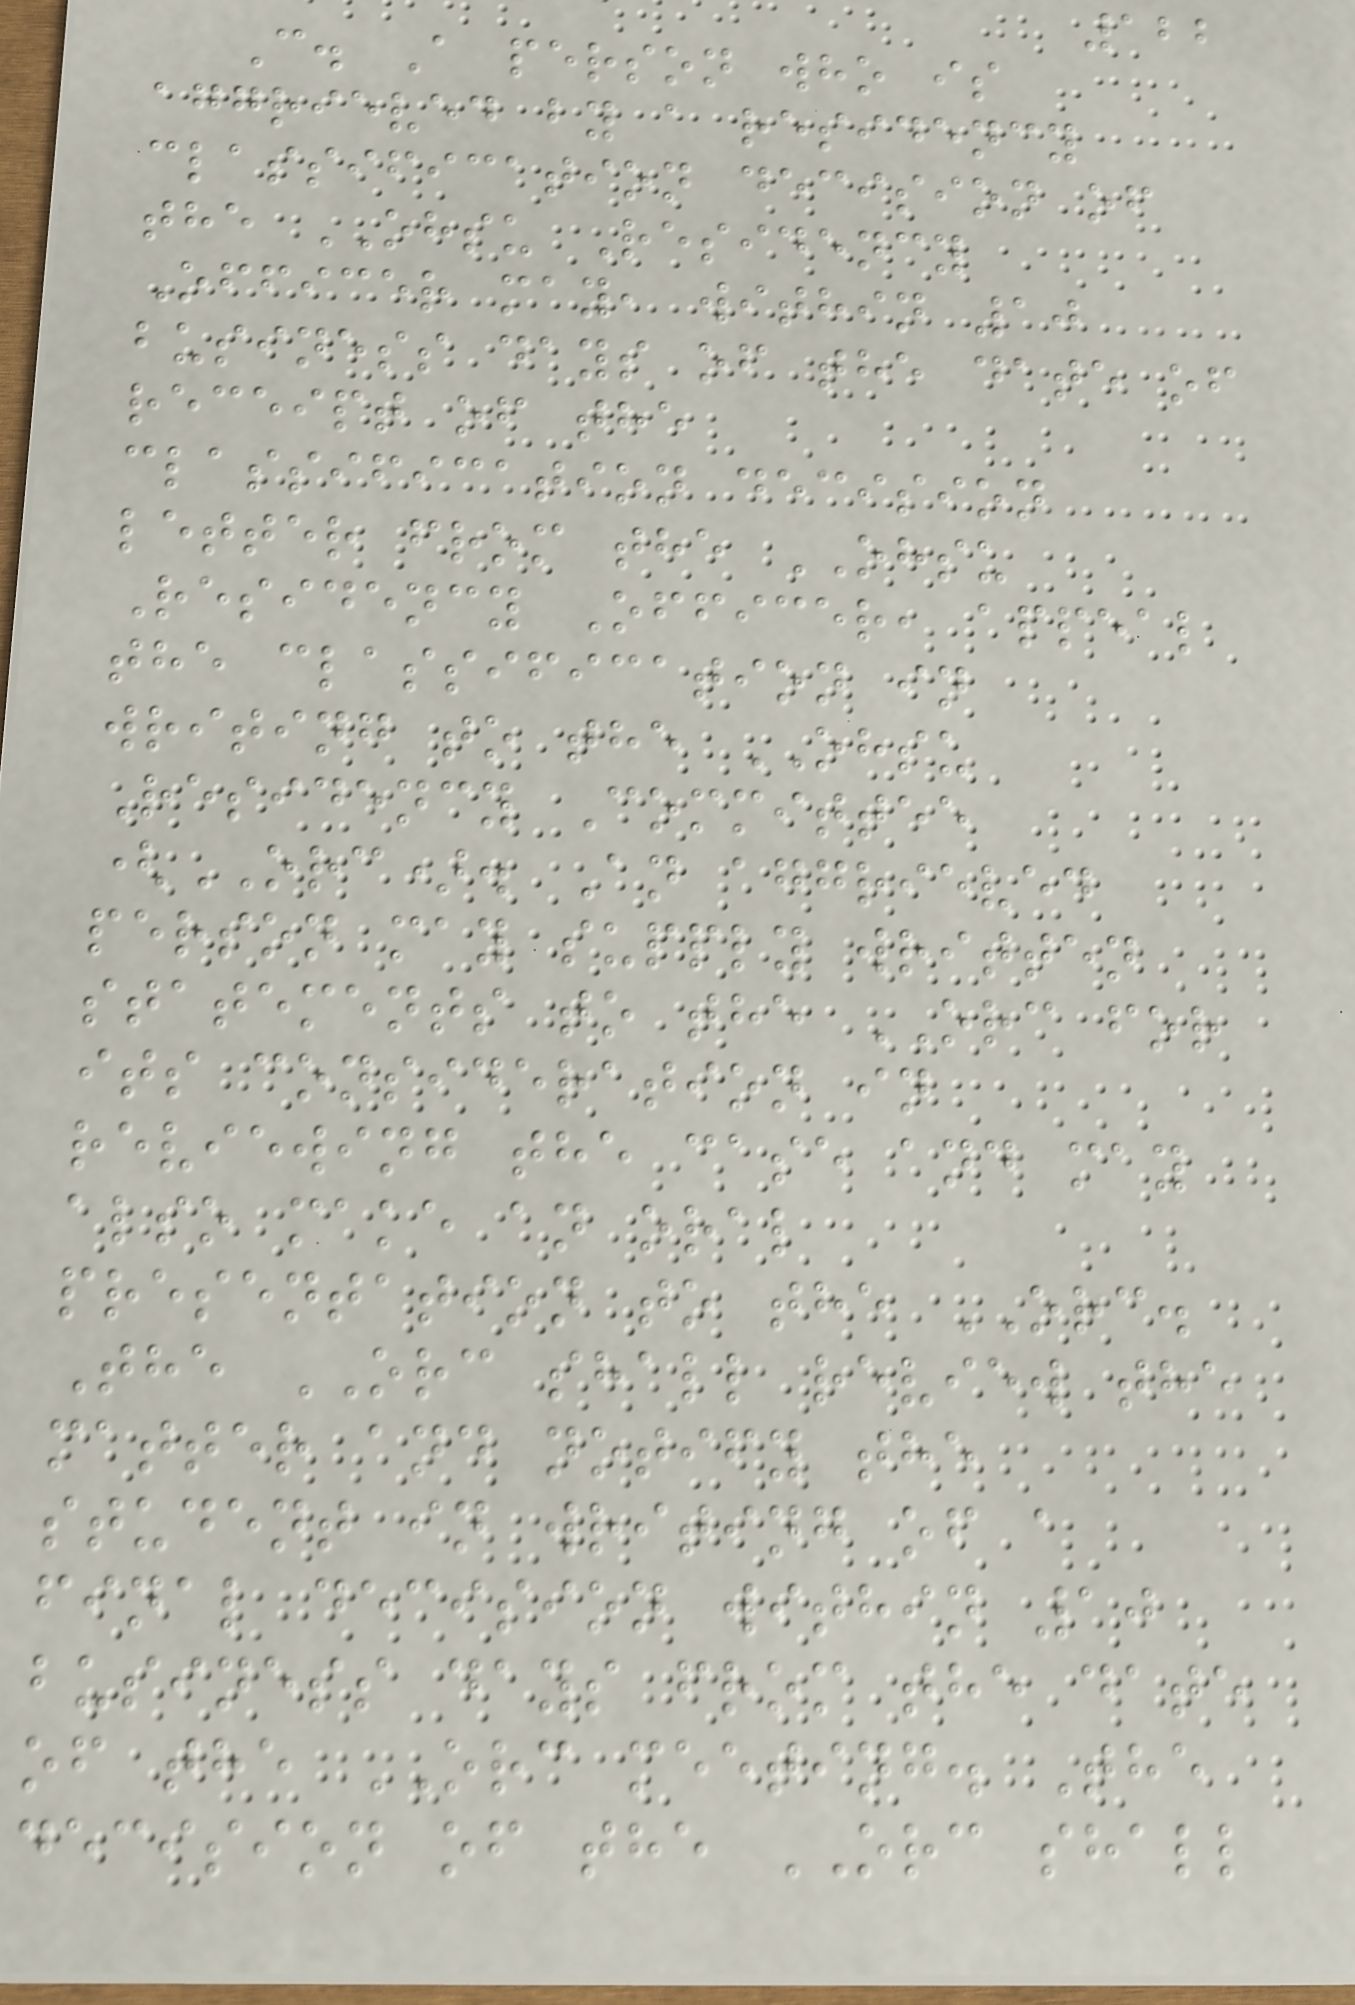122
C. A person who is
aggrieved by a residency
classification decision of
the OHSU Residency
Officer may, within 10
business days of the date of
receipt of the
classification decision
letter from the OHSU
Residency Officer, appeal
the classification in
writing to the OHSU
Residency Committee
(ORC). An aggrieved
person may supply written
statements to the ORC for
its consideration in
reviewing the case and may
also make an oral
presentation to the ORC.
The ORC shall review the
matter and notify the
student in writing of a
final decision within 10
business days from the date
of the ORC meeting. The
decision of the ORC shall
